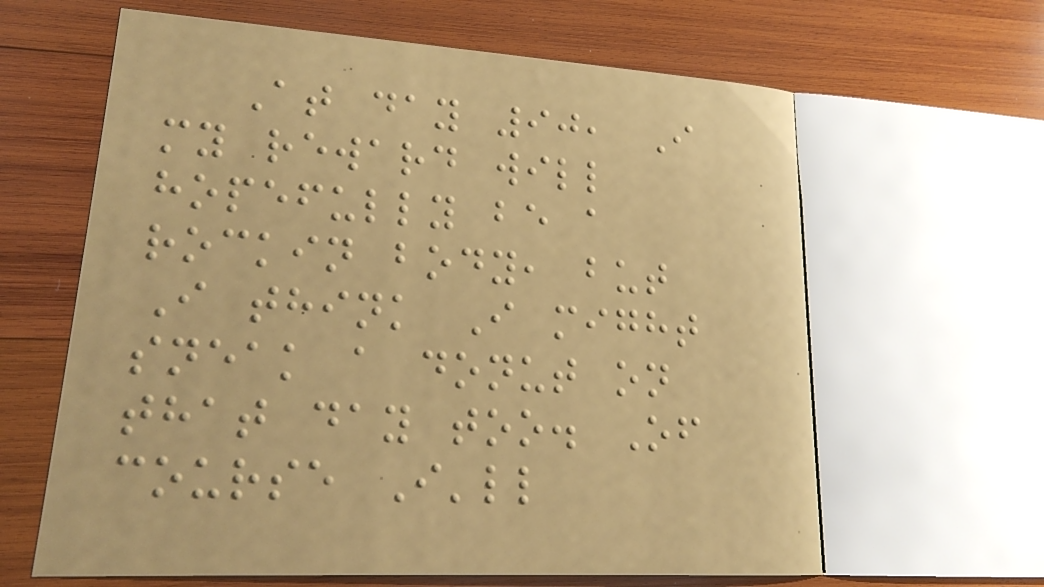At day 90, I
my reward will
hopefully be a
rockin body, but
I think I might
sneak a donut on
that day too. Of
course I'll
